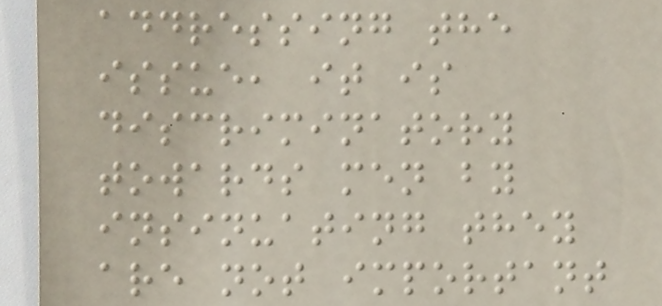addressing the
issue, it is
discriminatory
towards men by
insinuating they
are not important
